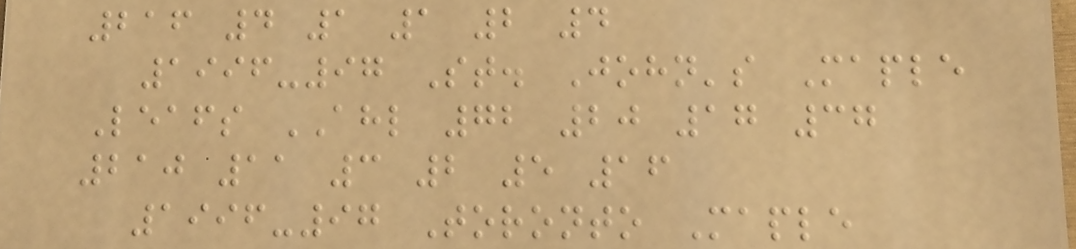216 4 1 1 2 4
1996-97 St. John's Maple
Leafs AHL 72 20 17 37
210 11 3 2 5 16
1996-97 Toronto Maple
